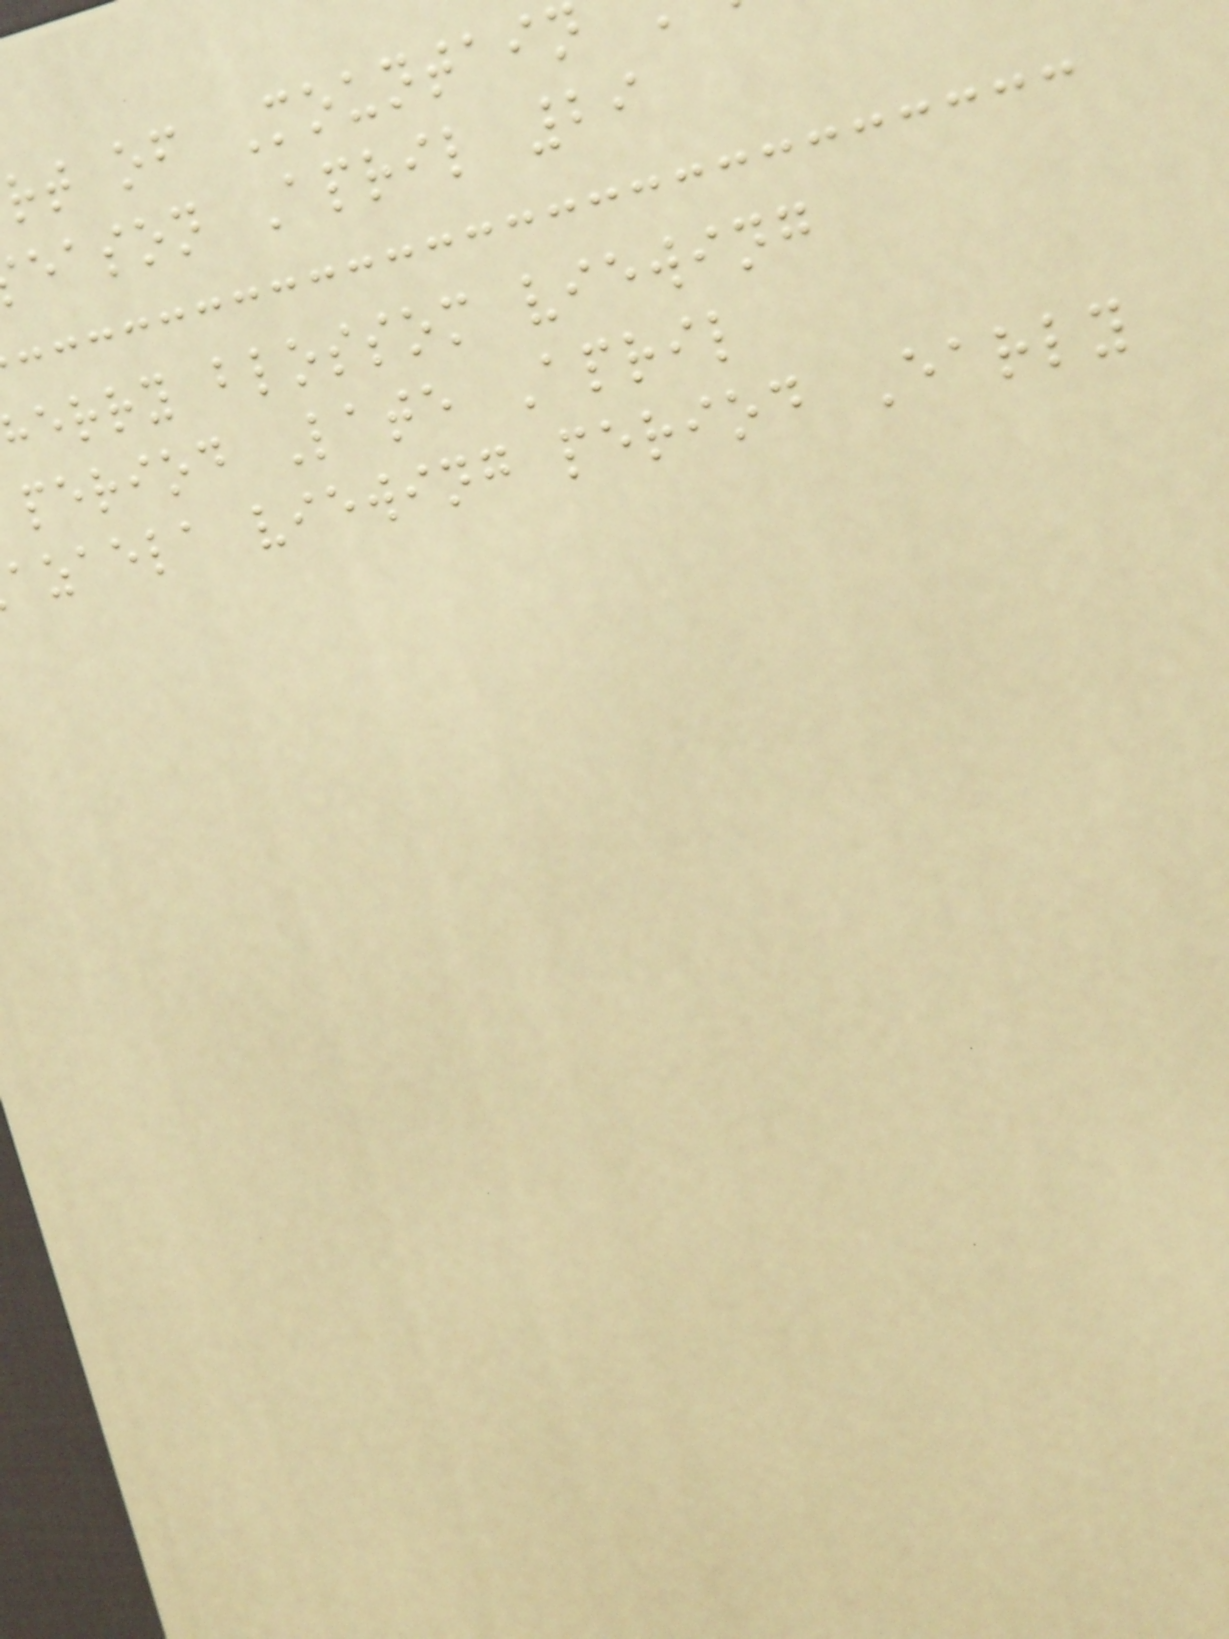rt of Mountain
eason April 29
erry blossom viewing
period Late April
azaela viewing period Early
